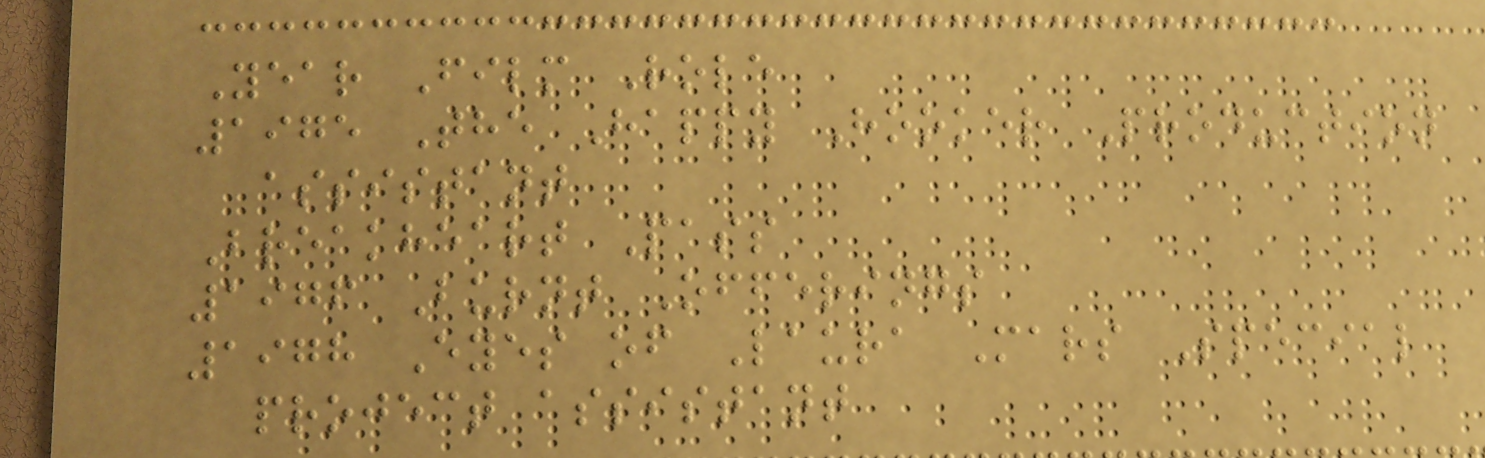Year Film Role
1975 The Happy Hooker Production
assistant
Breakheart Pass
1976 Burnt Offerings
1978 Eyes of Laura Mars Special
project assistant
